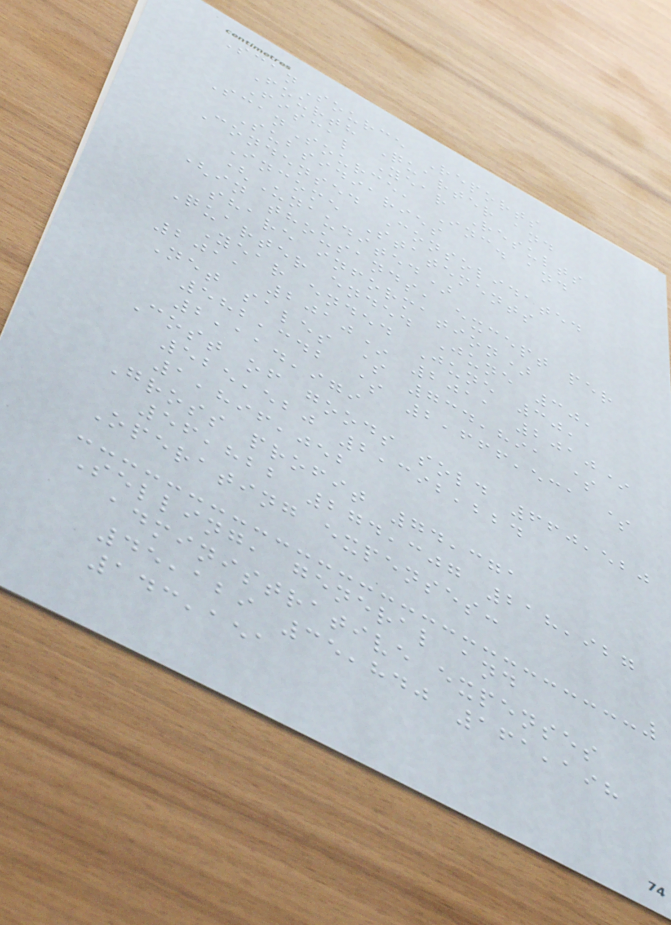ScanSource Reports
Fourth Quarter and
Fiscal Year Results
ScanSource, Inc. and
Subsidiaries
Condensed Consolidated
Income Statements
(Unaudited)
(in thousands, except per
share information)
Quarter ended June 30,
Year ended June 30,
2011 2010* 2011 2010*
Net sales $ 734,891 $
582,342 $ 2,666,531 $
2,114,979
Cost of goods sold 660,520
525,520 2,392,224
1,896,052
Gross profit 74,371
56,822 274,307 218,927
Operating expenses:
Selling, general and
administrative expenses
45,129 35,840 161,198
143,151
